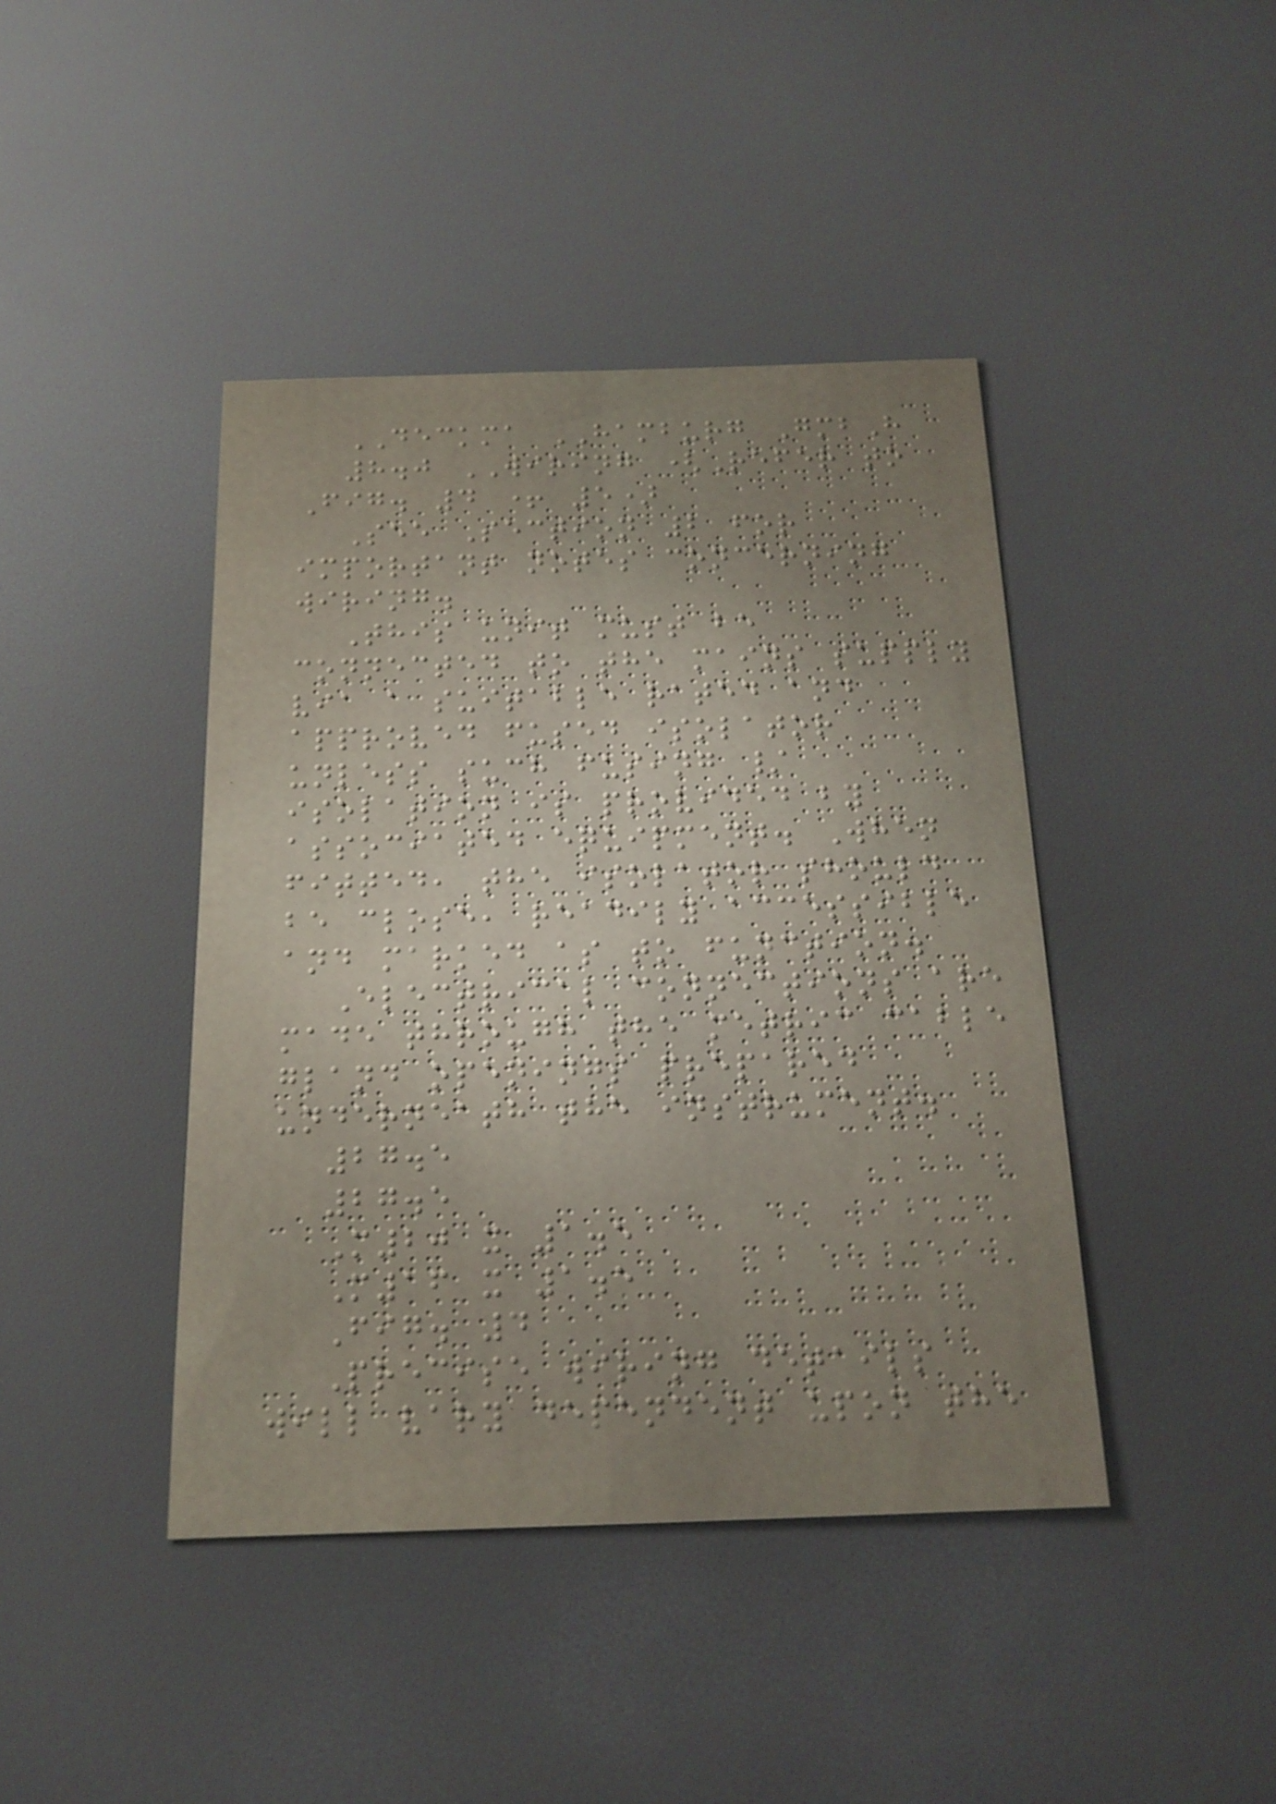DECKMA HAMBURG GmbH
8.0 WIRING (Refer to
Fig. 4 + 5)
See Section 2 for
important notes concerning
wiring.
This unit must be
connected to the mains supply
via a suitable rated and
approved fused isolator
unless such fusing /
isolation is provided by
associated equipment. When
fitted, the isolator should
be close, readily accessible
and marked as to function.
Electrical connections are
made through the metric cable
gland openings prepared
underneath the instrument.
27.5
27.5
M20 x 1.5
M16 x 1.5
Fig. 4
Precise wiring details
will vary dependent upon the
